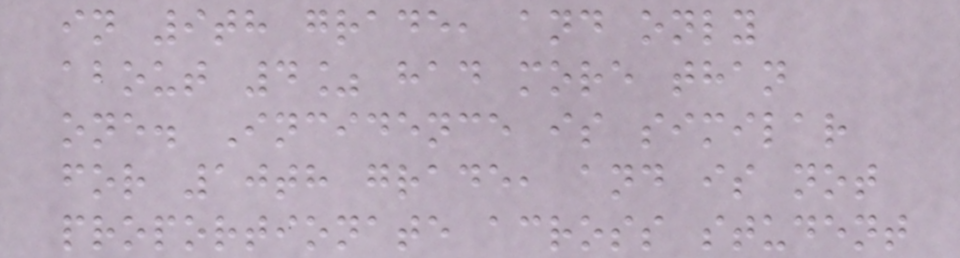in 9th grade, and only
about 4% had more than
one. Incidence is similar
for 10th grade, and is not
proportionate across student
